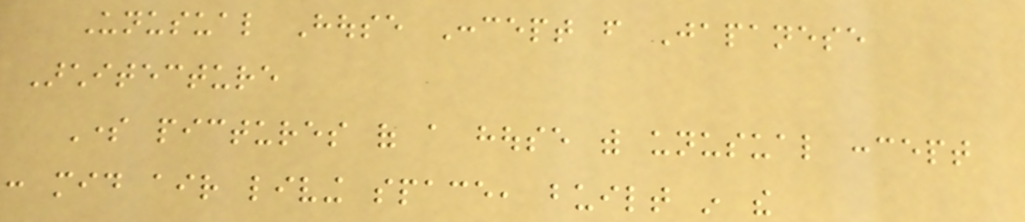Unusual House Concept from Japanese
Architecture
Some pictures of a house with unusual concept
: mid air living space, built in the
